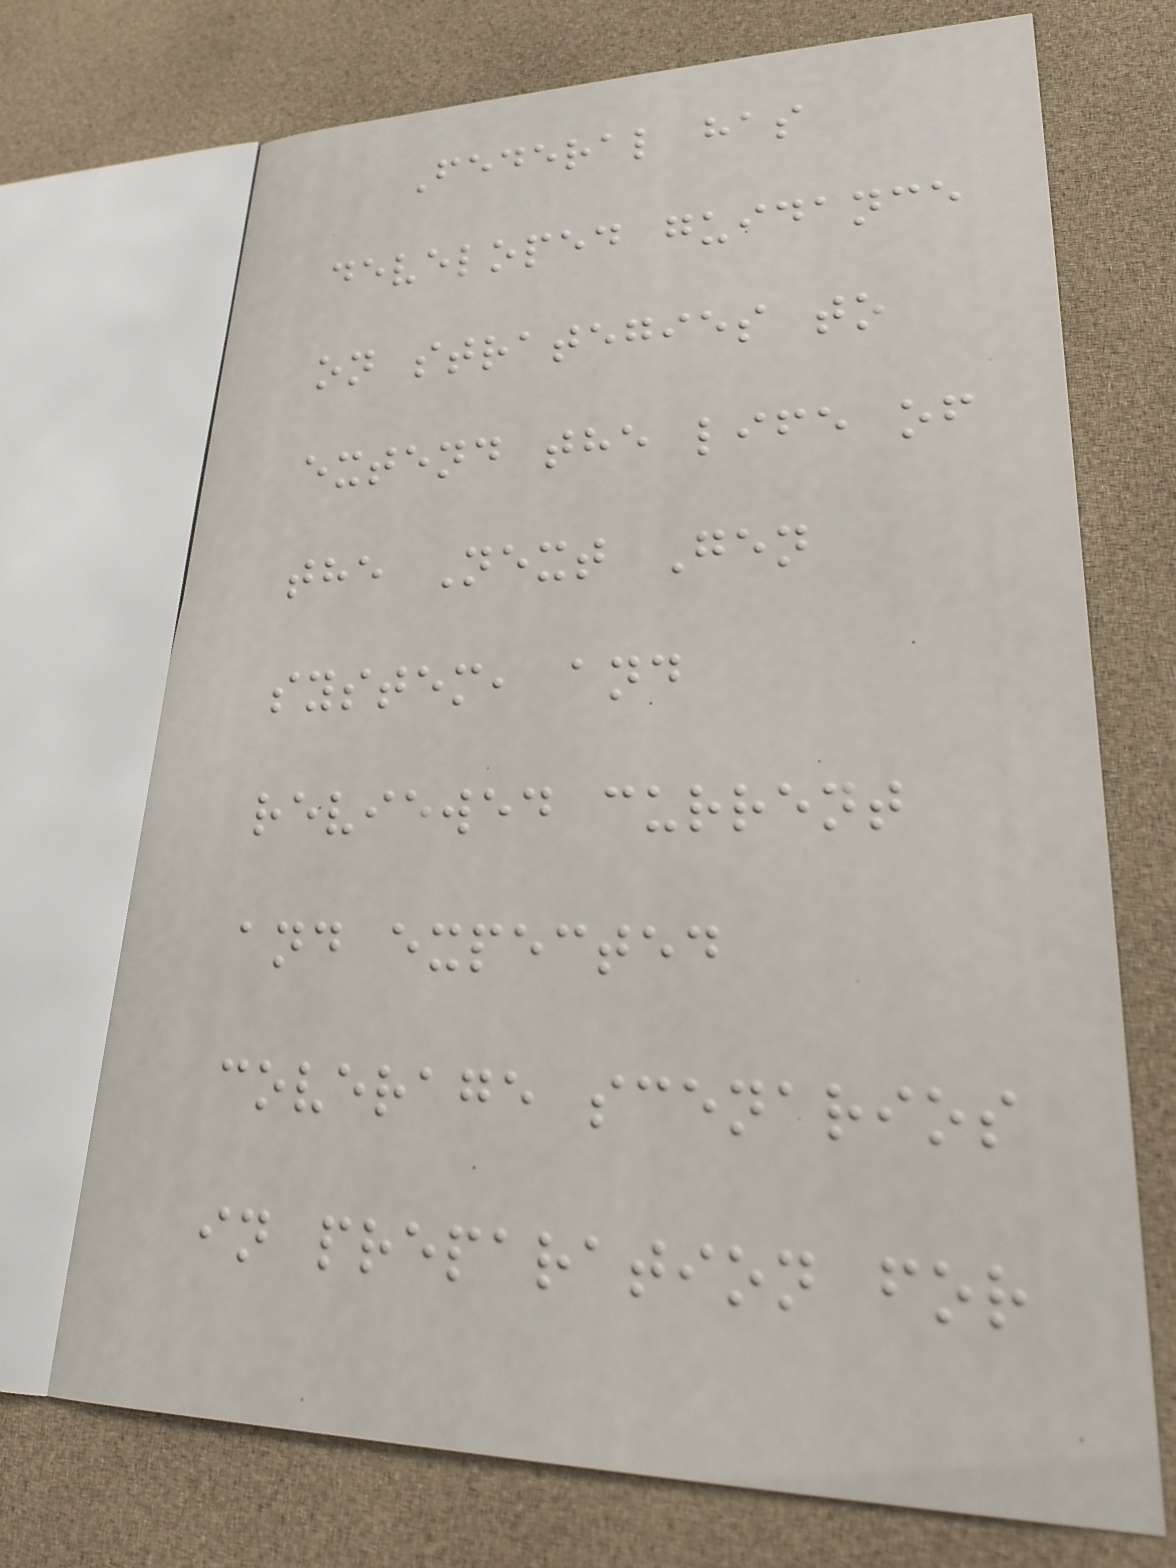Federal has
developed guidance
on strategies to
extend the life of
the Next Gen
system, and
reviewed current
and expected
coverage scenarios
in preparation for
